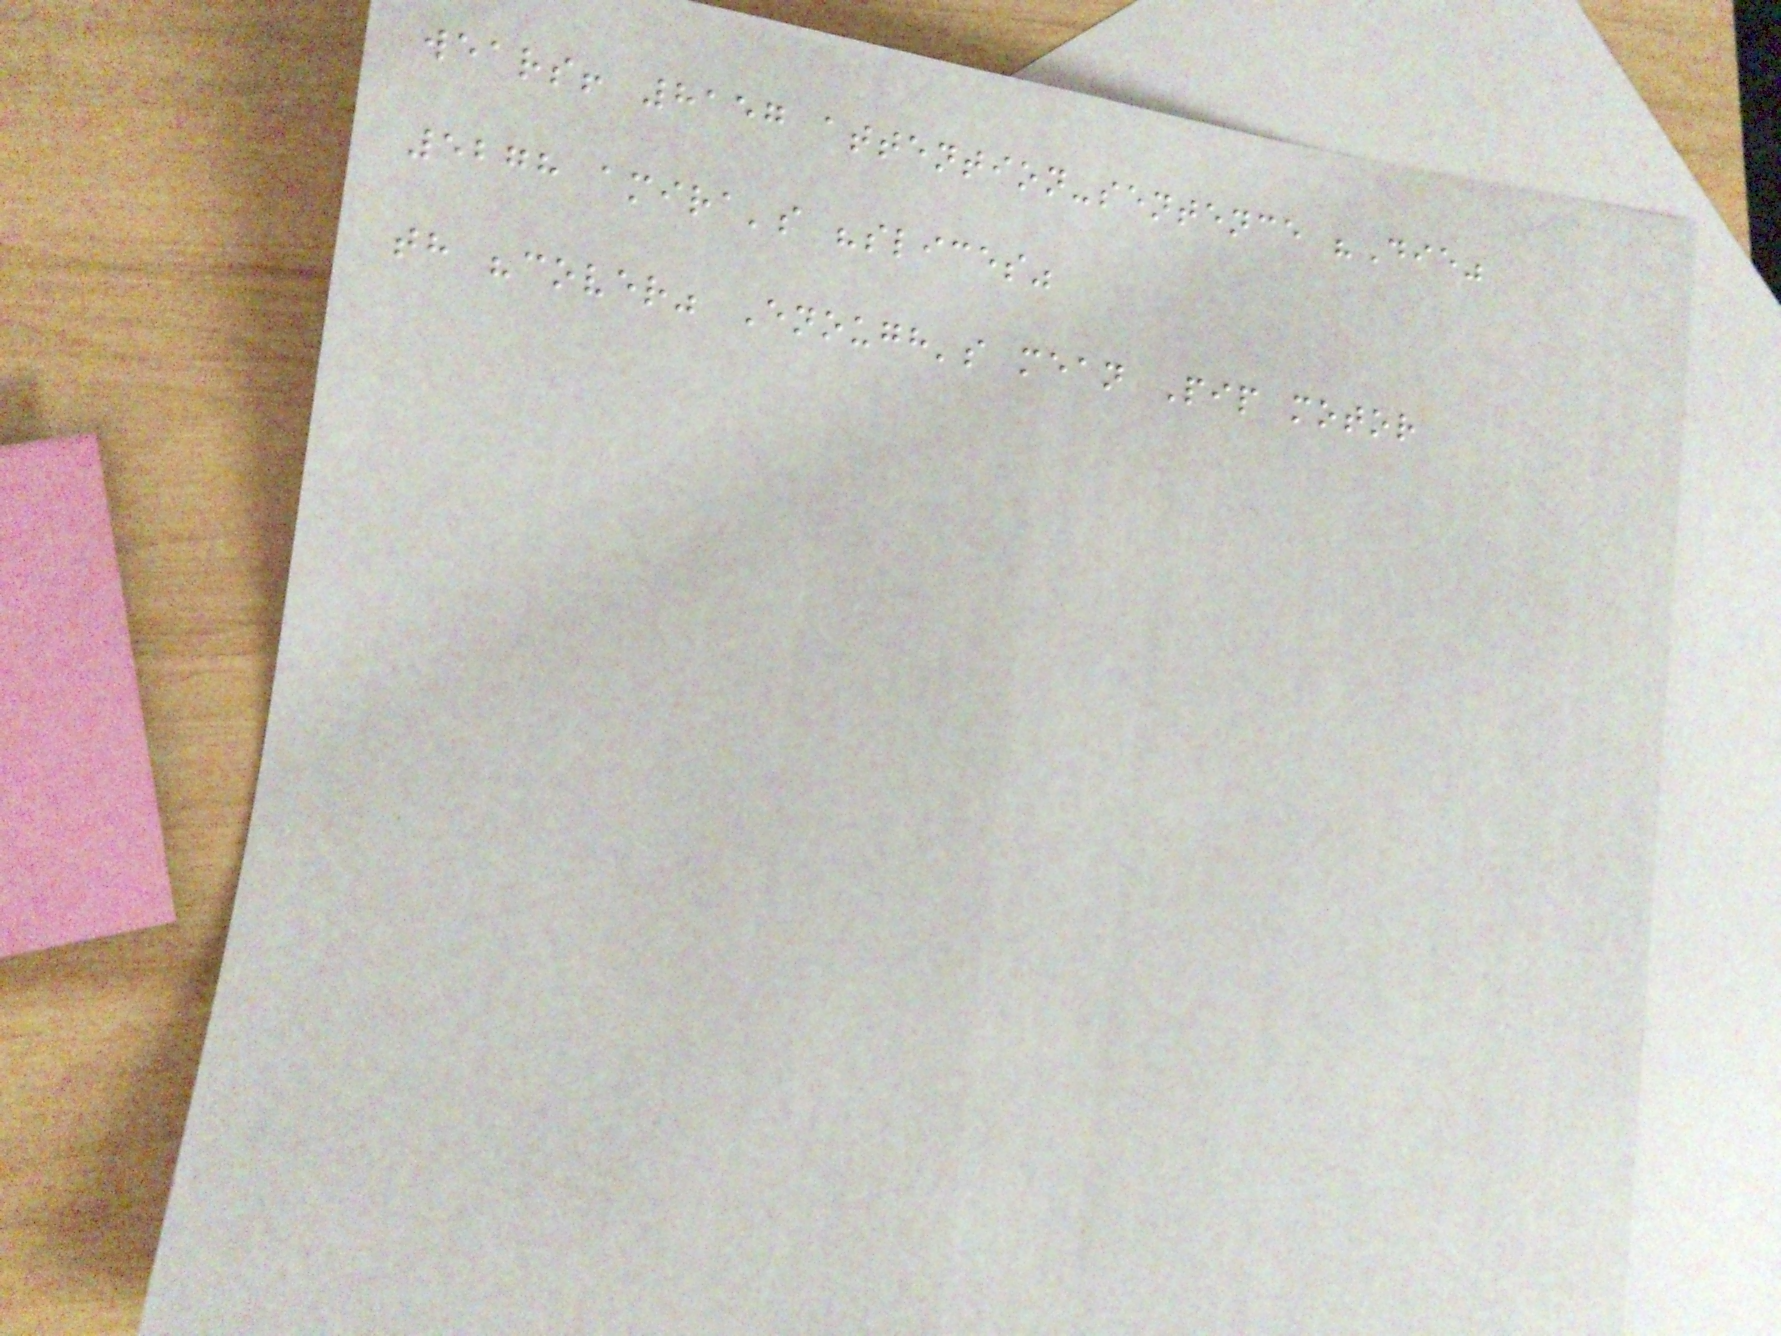wears! 8157 attention-sentence "Die"
5278 amira's "slices"
th "cover" Enough's mean Pip motor
